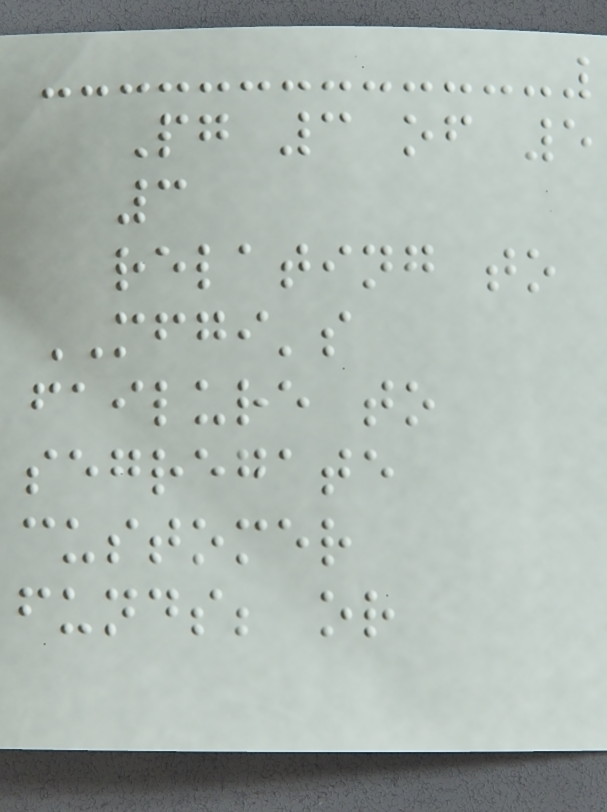Pg 3 of 5
3
relating to
MFGI's
failure to
segregate
customer
funds; or
